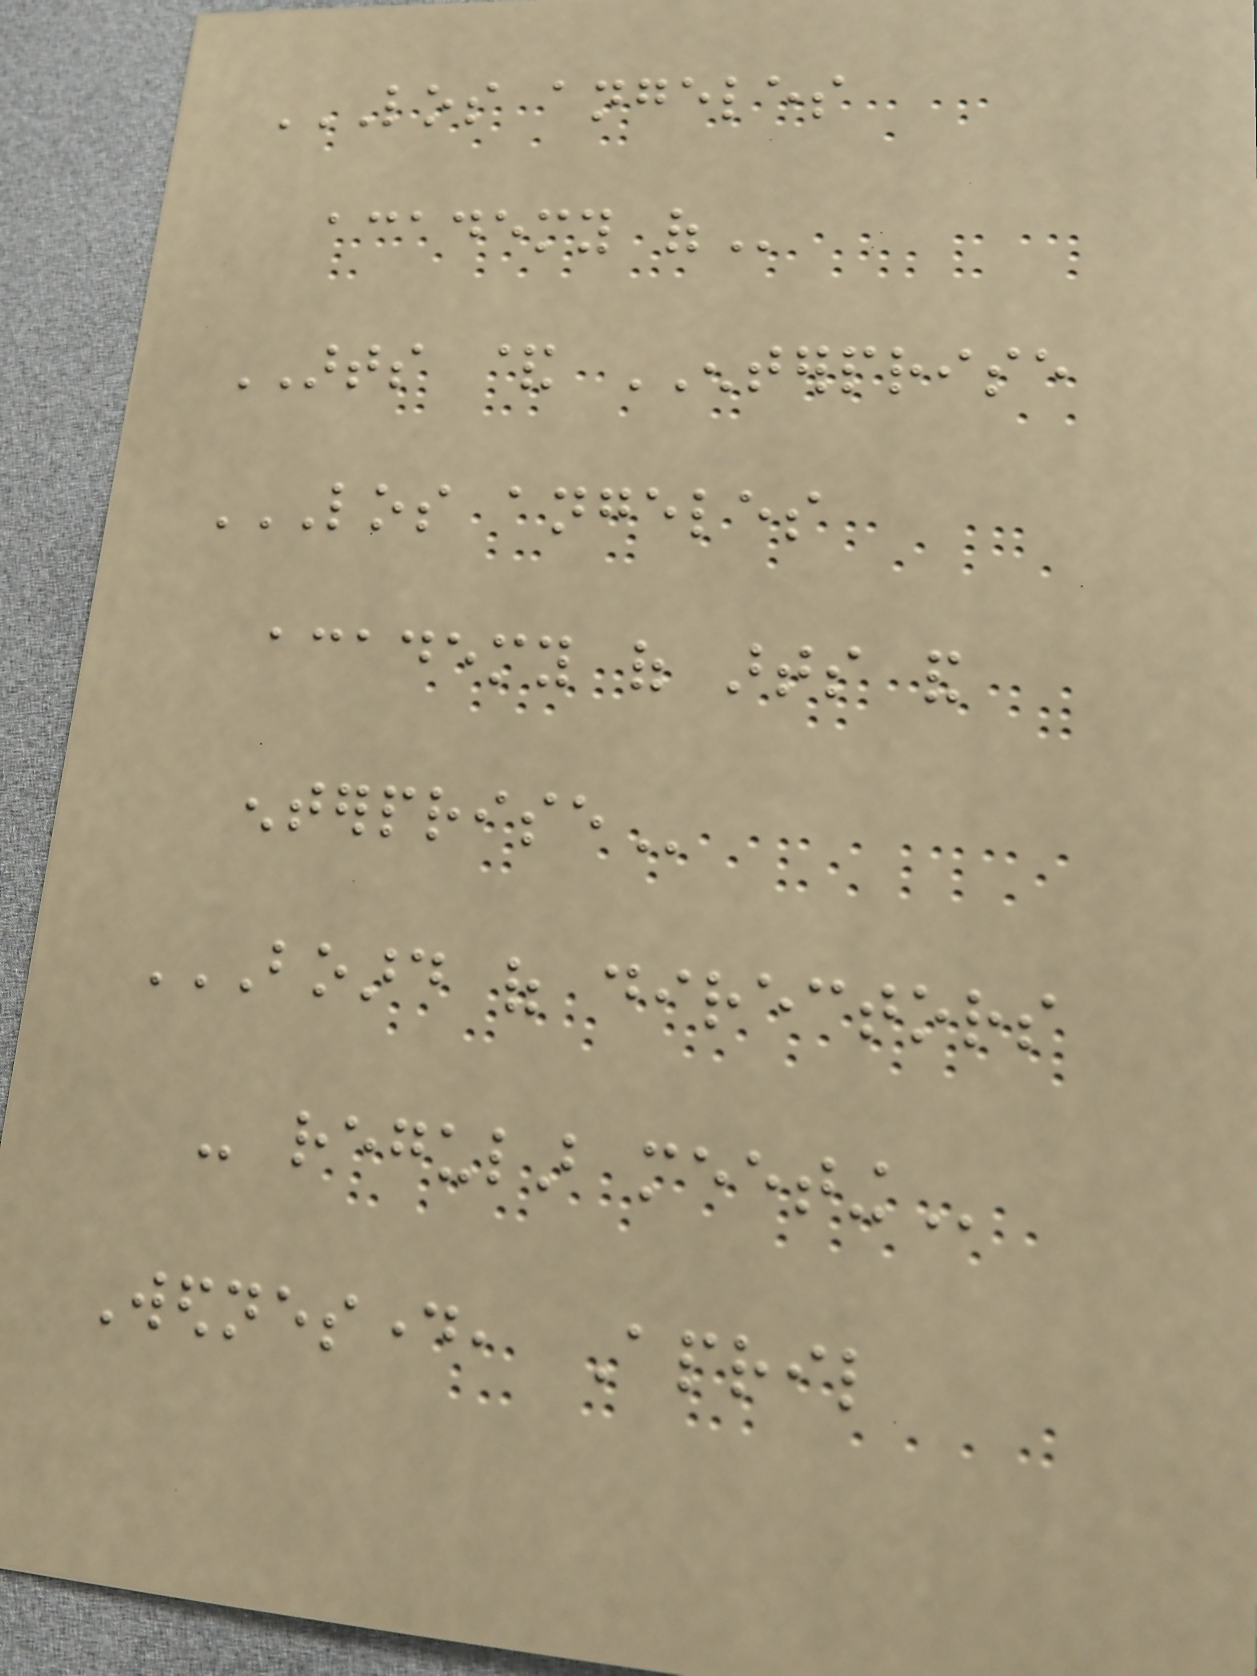LOS ANGELES
ACADEMY OF
ARTS & ENTERPRISE
LOS ANGELES
ACADEMY OF ARTS AND
ENTERPRISE
BOARD OF DIRECTORS
- REGULAR MEETING
Wednesday, April
